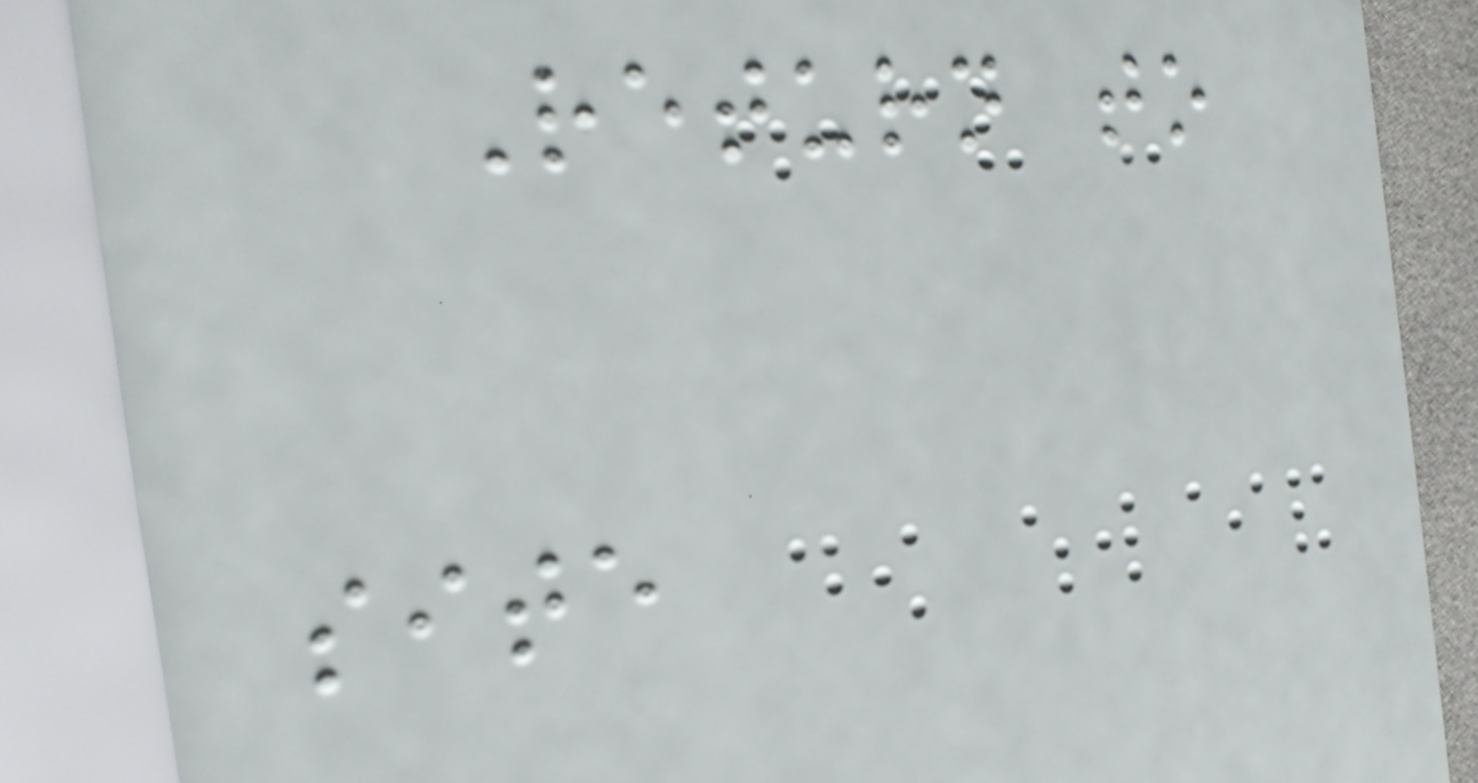Return to
site
